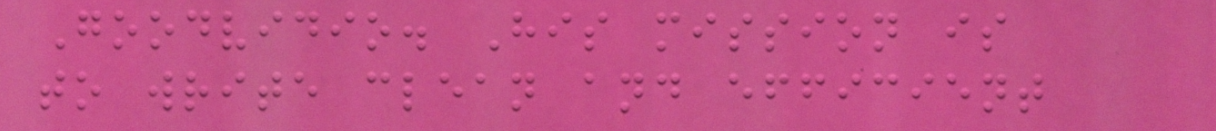Goodvidio. His mission is
to write clean and efficient
